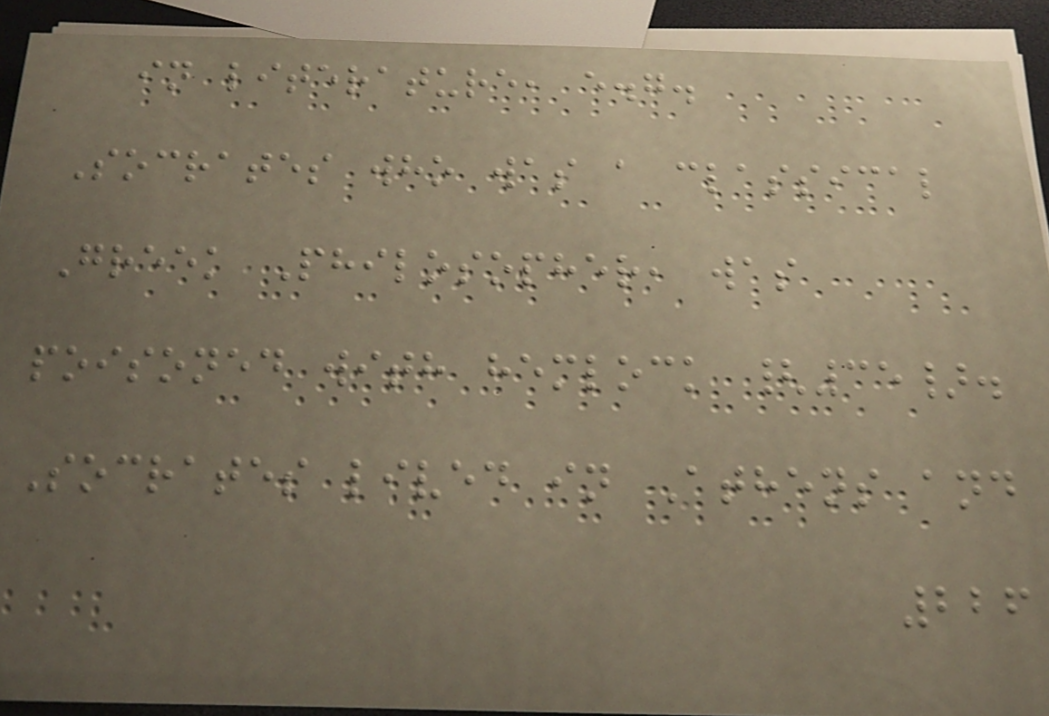in literature, e.g.
Socrates who was a classical
Greek Philosopher, was
poisoned with hemlock {35}.
Socrates lived in Athens and
226
